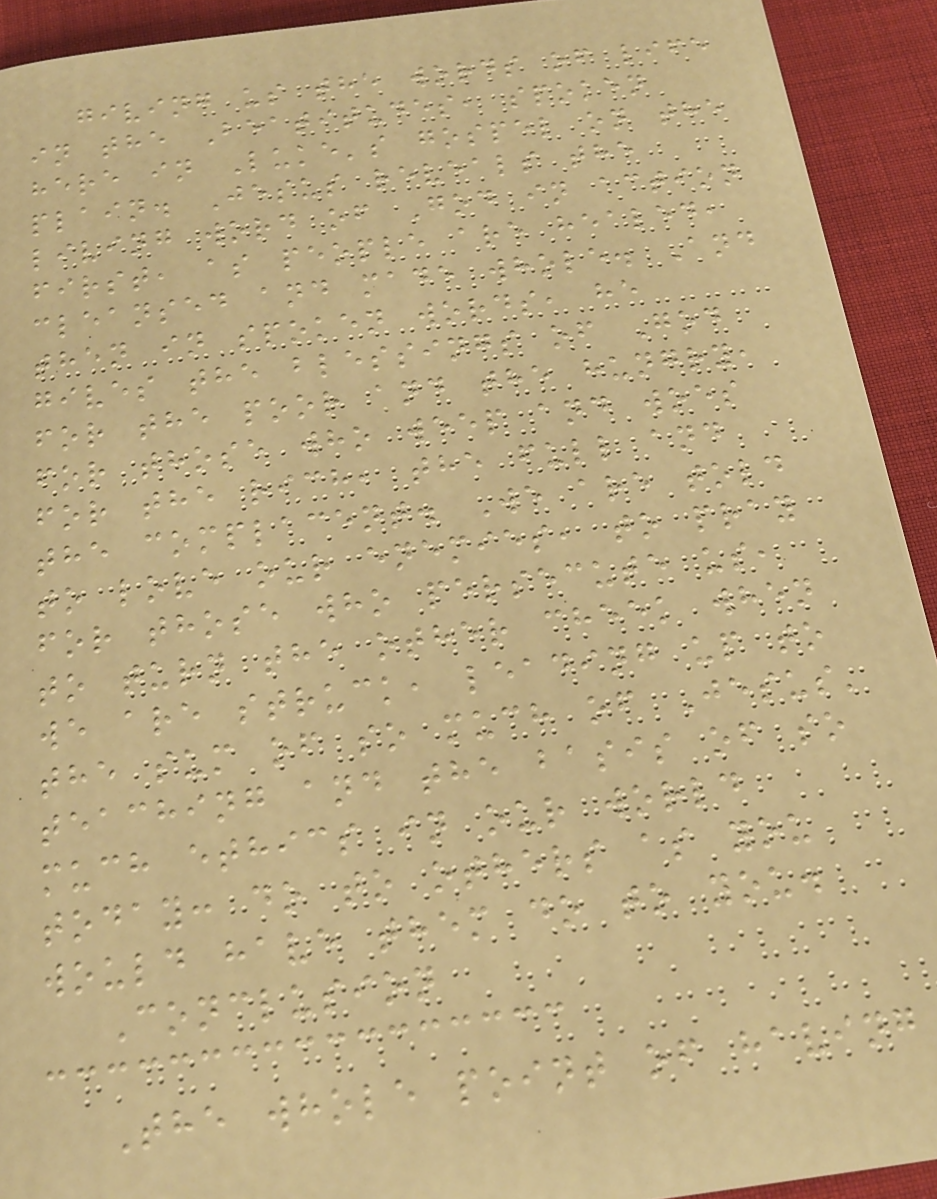giving us the words of life
in the Beatitudes, spoken
here in Luke's gospel on the
plain. Jesus reveals the
living word of God in action
first, as people are healed,
cleansed and made whole. And
then in spoken words, he
gives the blessings of God
for the poor and the hungry,
for those who weep and woes
for the rich, the full and
the complacent. We are told
to love our enemies, to pray
for those who persecute us,
to turn the other cheek when
we are struck, leading up to
the sum of so much of Jesus'
teaching and the basis of so
much ethics in our world
today: do to others as you
would have them do to you.
Conclusion
The whole point of having
